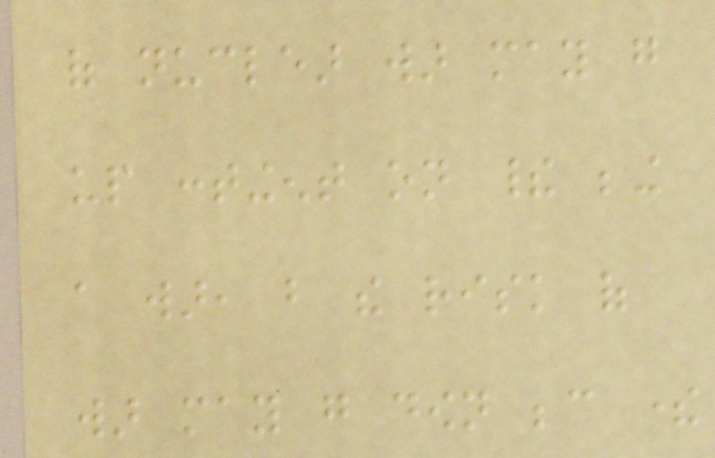of nuclear war may go
up contingent on their being
a war, but the risk of
war may go down because there
